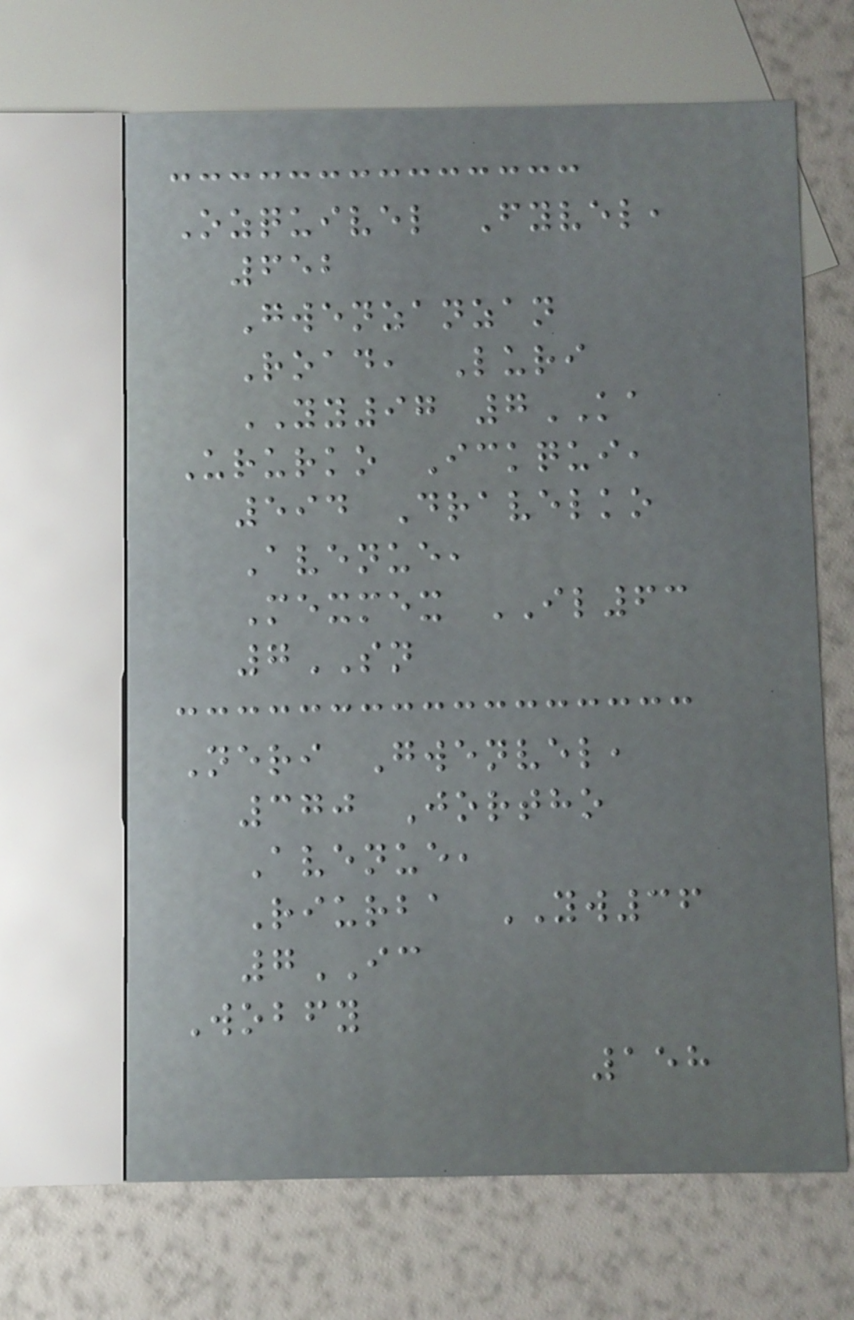Ozquivel Fyvel,
652
Gwenzanzan
Road, Luri
YY97 7KA
Ururko Ickqui,
594 Dravelko
Avenue,
Mexmex IL63
7SN
Neri Gwenvel,
370 Jortho
Avenue,
Riurba YW36
7IC
Wobfy
158
